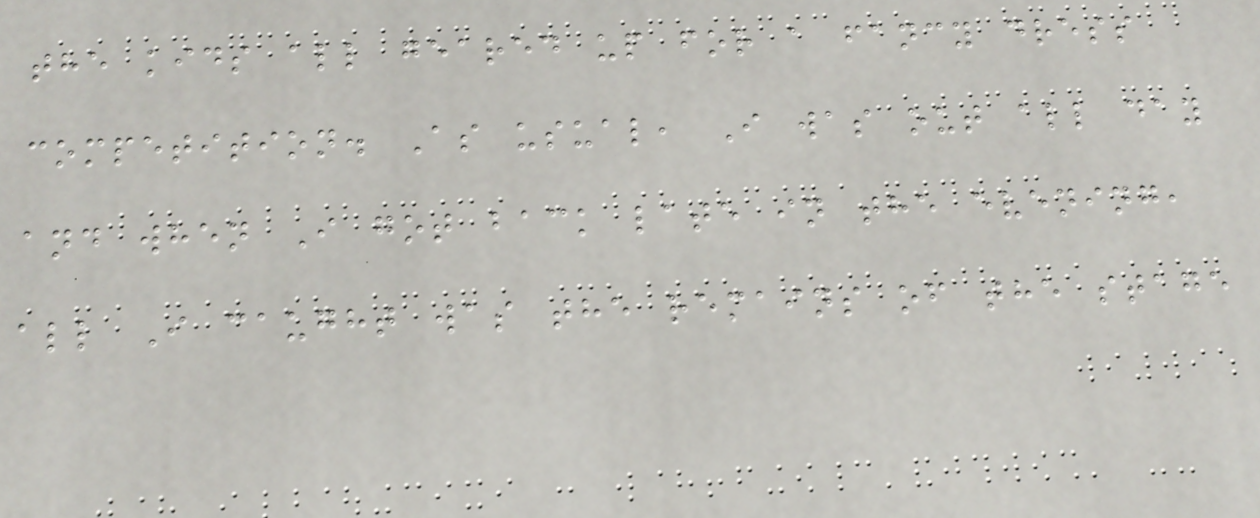the kids all geared up for a fancy dress
competition. As usual, I was out all day
and when I got back late in the evening,
all I caught was the remains of the stage
